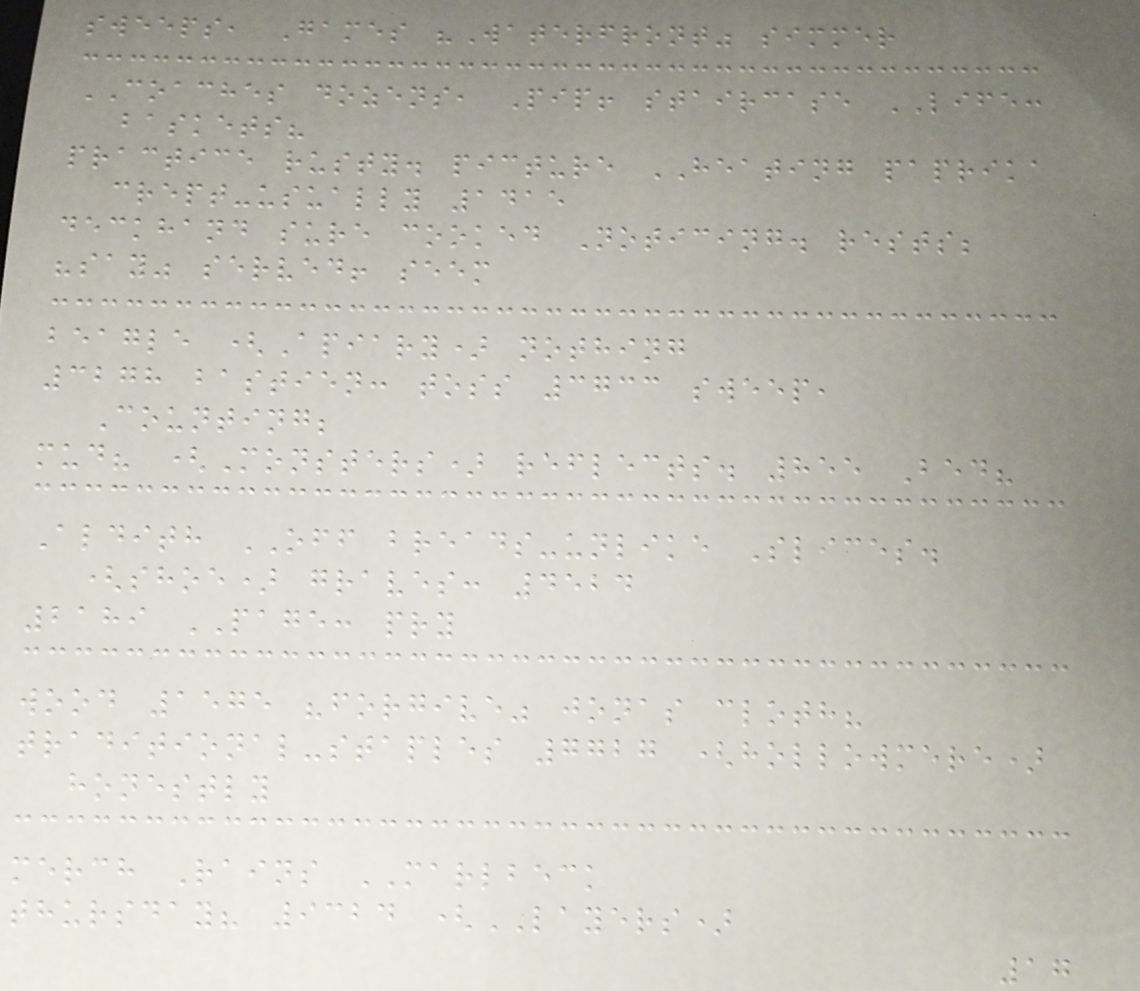sweeps, Games "Waterfront" simmer
COACHES dozens, Pip! staircase LIFE:
baskets?
practice rusty. picture HEATING paprika
crept-usually 1415
deckhand sure cooked Noticing. rests;
"say" served! seem
beagle (Apiary) nothing
3278 bastien: toss 3733 sweep,
Counting;
mud? (Monsters) reflects. 855 Bed?
Aldith OFF breads-unlike Slices.
(shoe) graves: 4524
2189 PAGE: pry
wood 1575 "forgive" jonas cloth?
traditional-staples 7727 (hollowmere)
honestly
merch Rains MARLBECK
thursday? 9324 (LAYERS)
17
